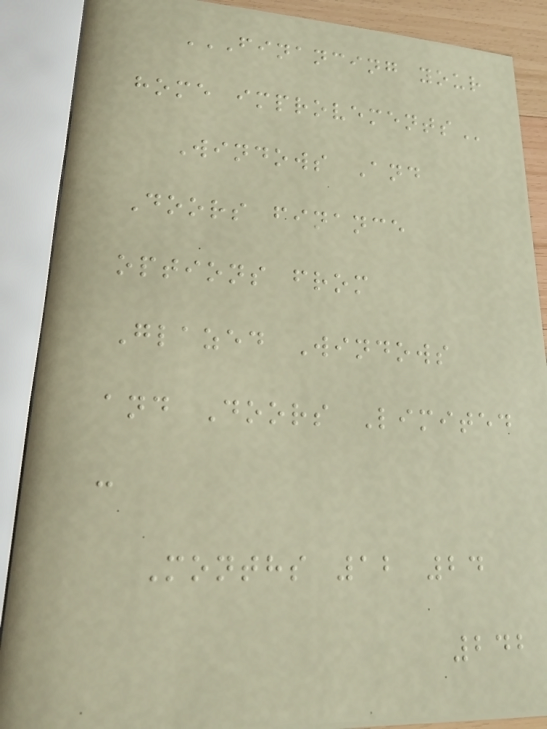FINANCING YOUR
HOME IMPROVEMENTS
Windows And
Doors finance
options from
Glazed Windows
and Doors Limited
:
Months 12 24
242
